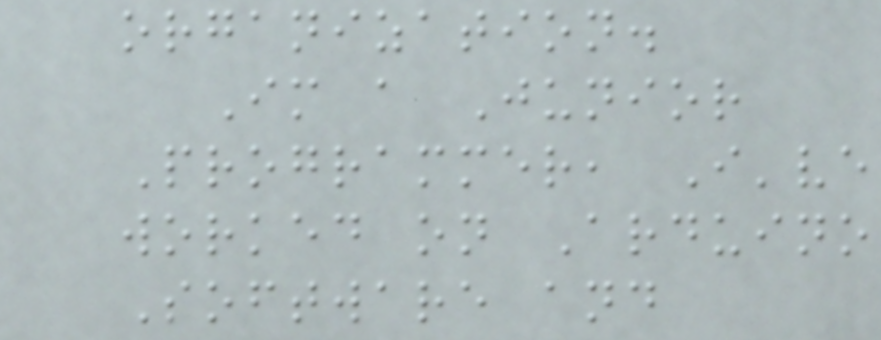organization.
Im a Junior
Programmer, I've
worked on Arduino
Software and
